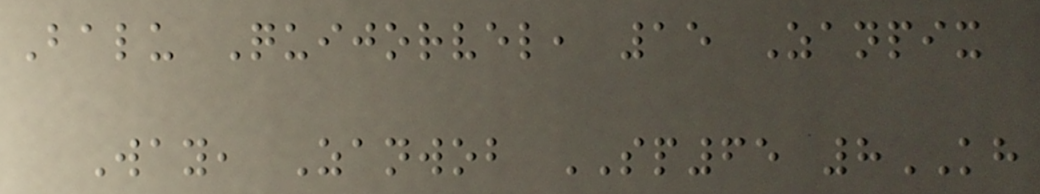Balu Quijorvel, 15 Zanpix
Way, Zanwob SP65 8KH
